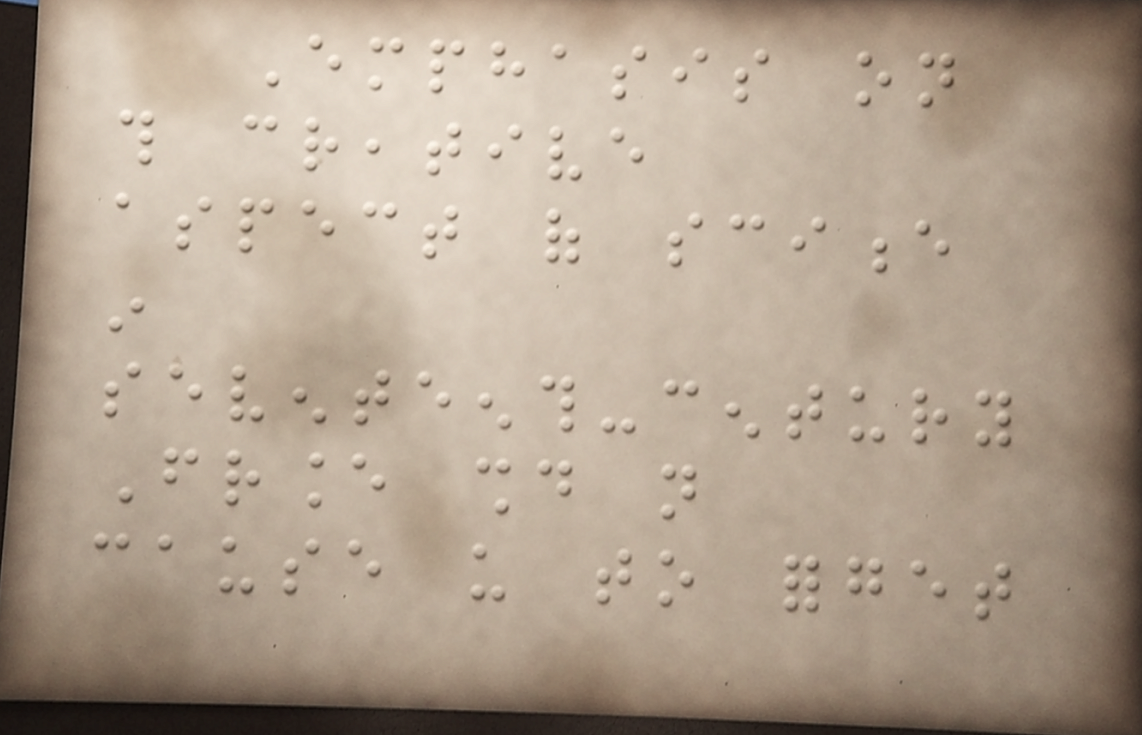Emphasis on
this creative
aspect of science
in
seventeenth-century
France should not
cause us to forget
